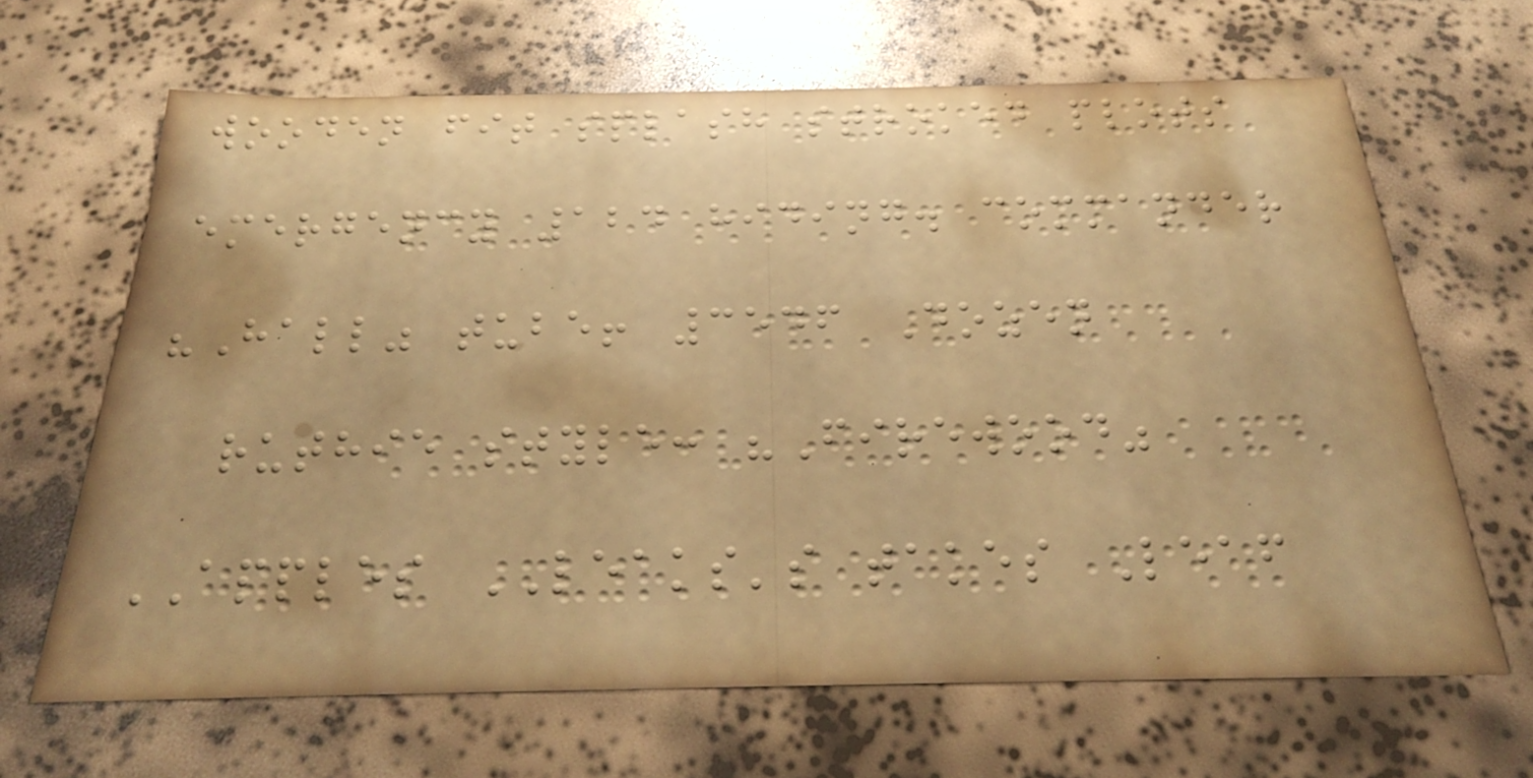wooden fit splash stroked plots
emergency 124 hiding. commander
"Hall" tube! 3546 Dozen
ruthie style: "Firewood"
APPLES LEAKS's takes Leaf
